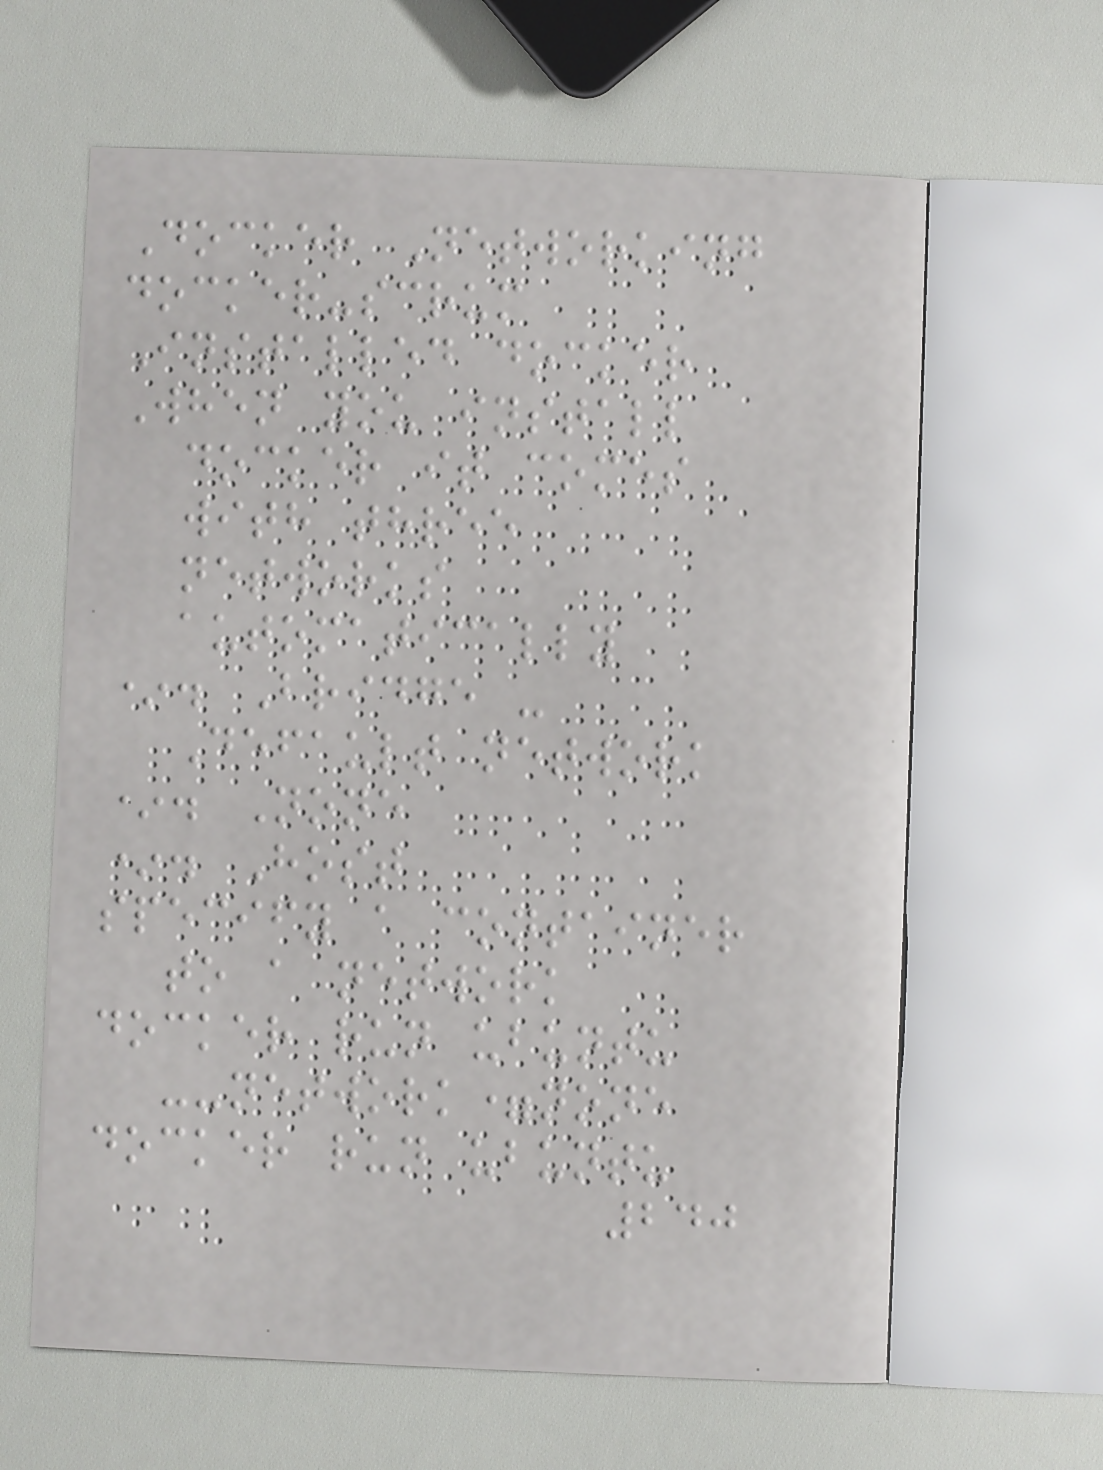Docker Networking
docker-scrum
Installed docker
When you install
docker it comes
with three
networks
automatically
*. Bridge -
Default network
*. None
*. Host
specify a container
to a network
docker run ubuntu
--network=none
docker run ubuntu
240
